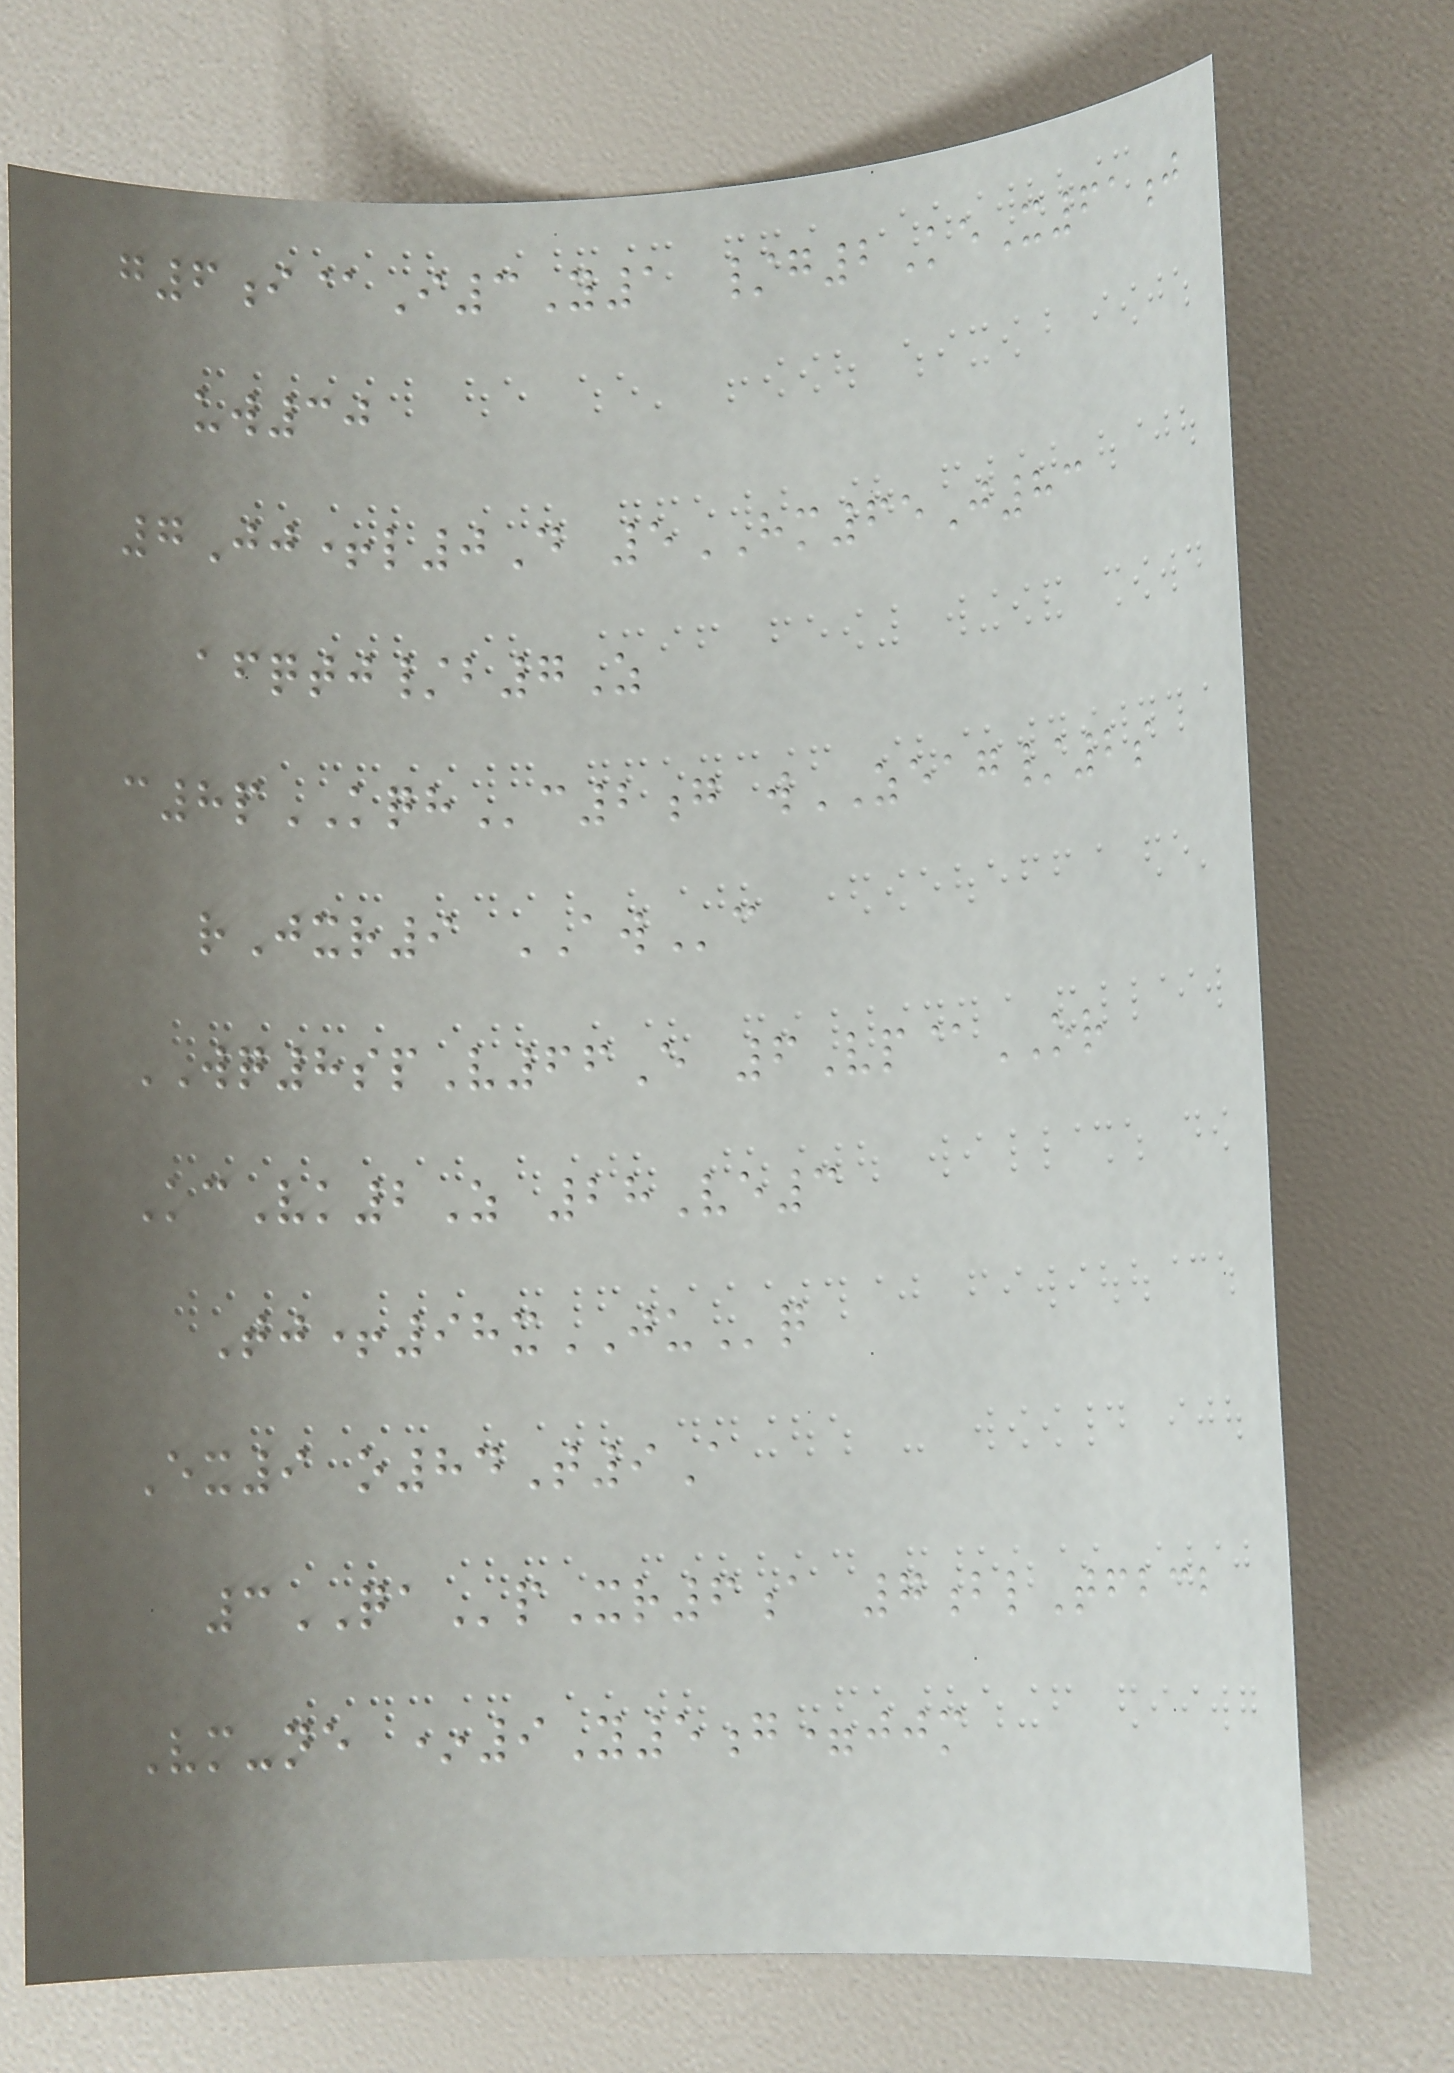g6i@I3Y1 /g2KeX61j
uw30
7Jj+l0D 5HM65J83
afqtj/b7Z
c8pKQHc2g wZEAG/2s
rJxr9 AWc
WQ8spV66E 6Vp@OR
KcVk2Z 28Ve3
Tj+98xJUq
Ex9 o84T9A
3QApXr6a 7blTfbcb
Vm-ne *9Y5g=jjm
